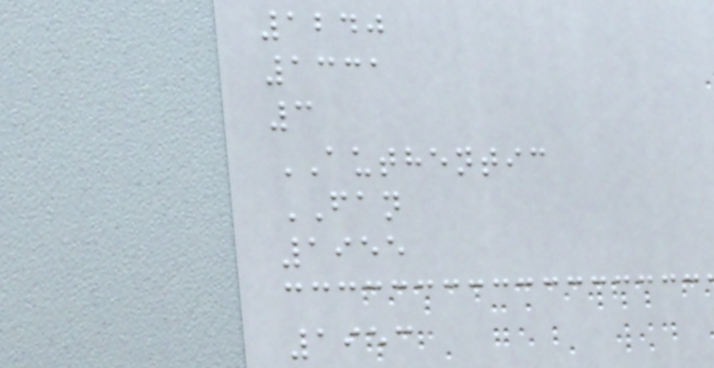1240
1331
3
AUTHENTIC
FAN
1955
1953
